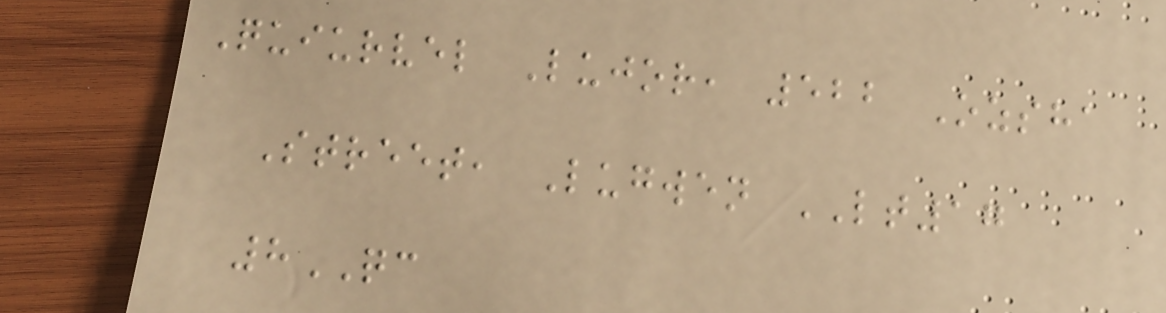Quiurvel Lujor, 522 Ozsha
Street, Lugwen LT17
8QC
